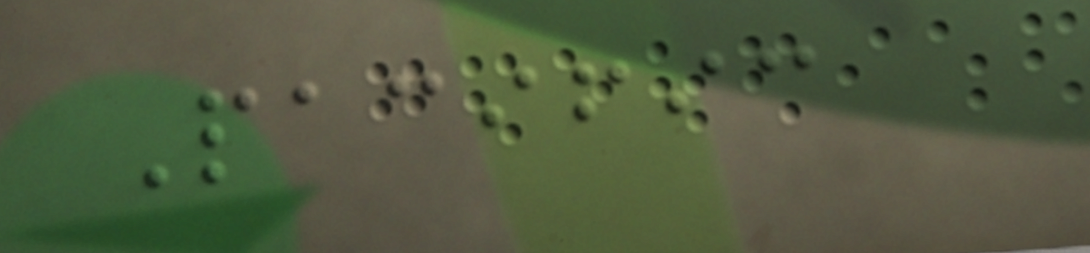Pacific
